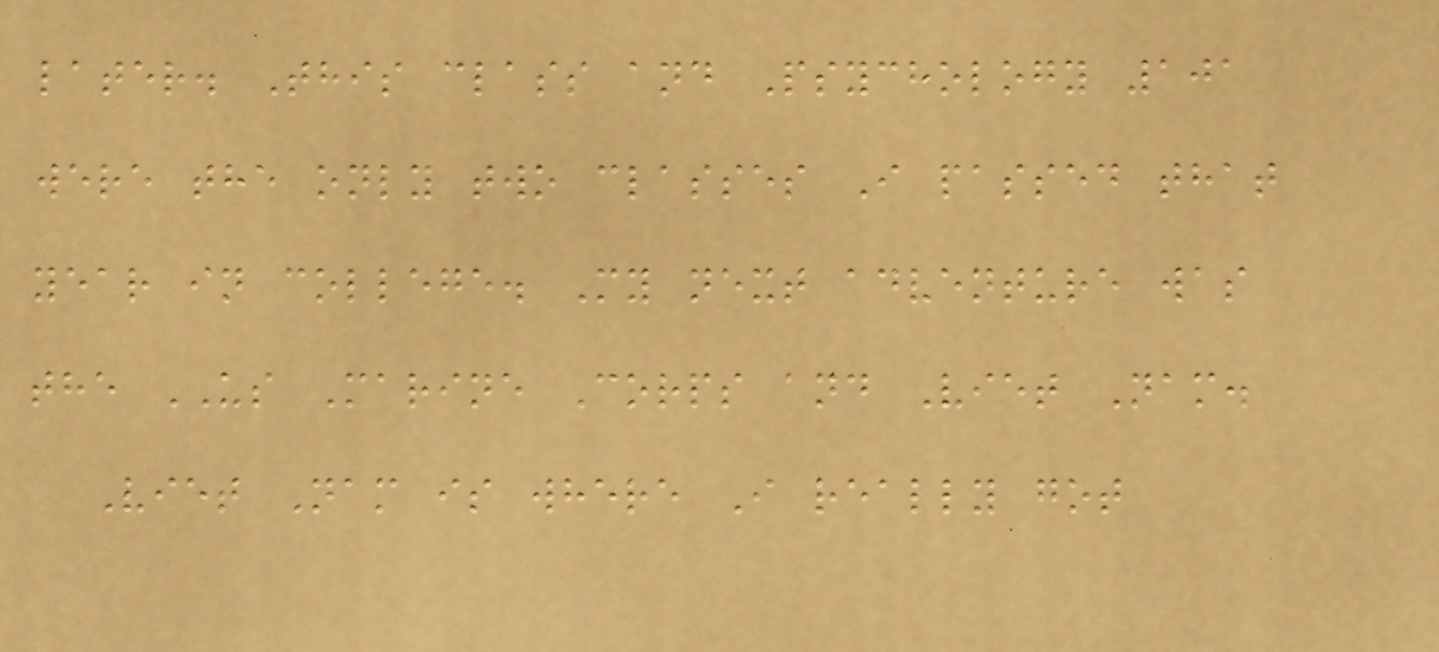later. This class and Psychology 101
were the only two classes I passed that
year in college. My next adventure was
the US Marine Corps and Viet Nam.
Viet Nam is where I really got
